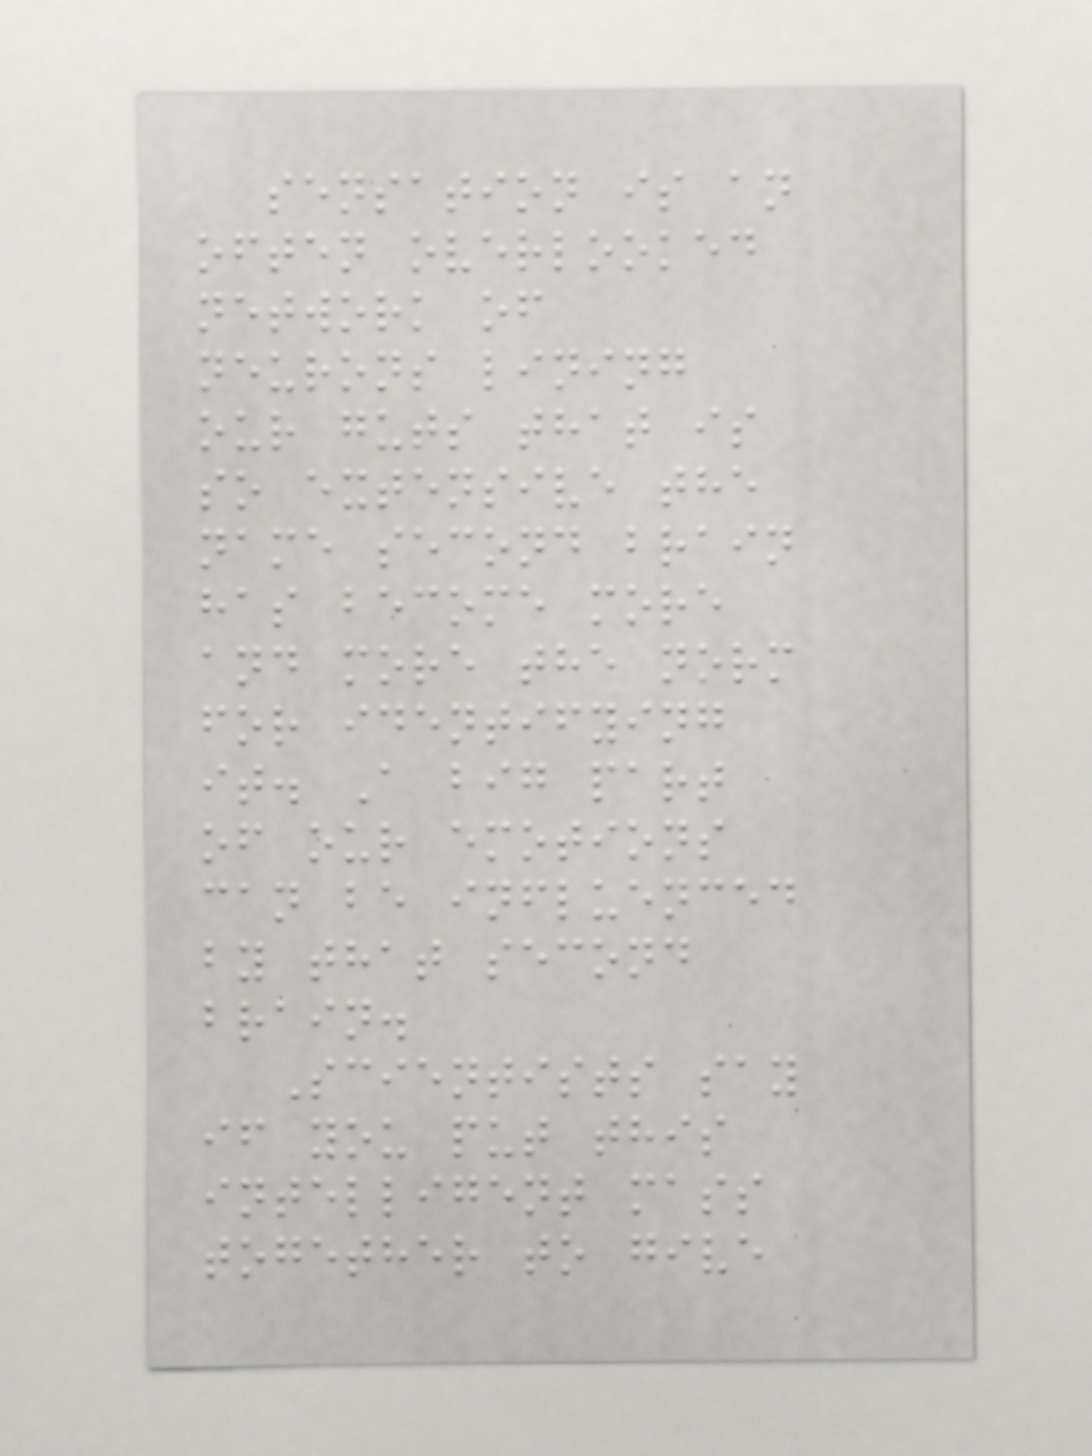sensation is an
often overlooked
network of
neurons lining
our guts that is
so extensive the
name second brain
has become more
and more the norm
for identifying
it. A big part
of our emotions
can be influenced
by that second
brain.
Scientists say
if you put this
intelligent mass
together to give
